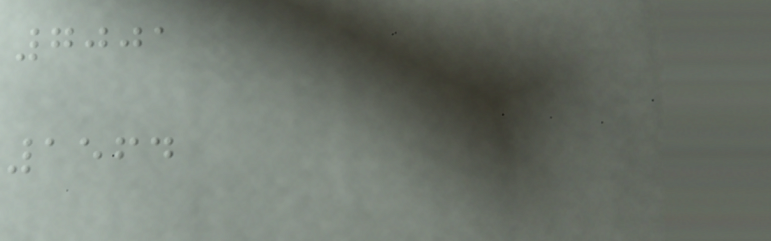7001
1564
